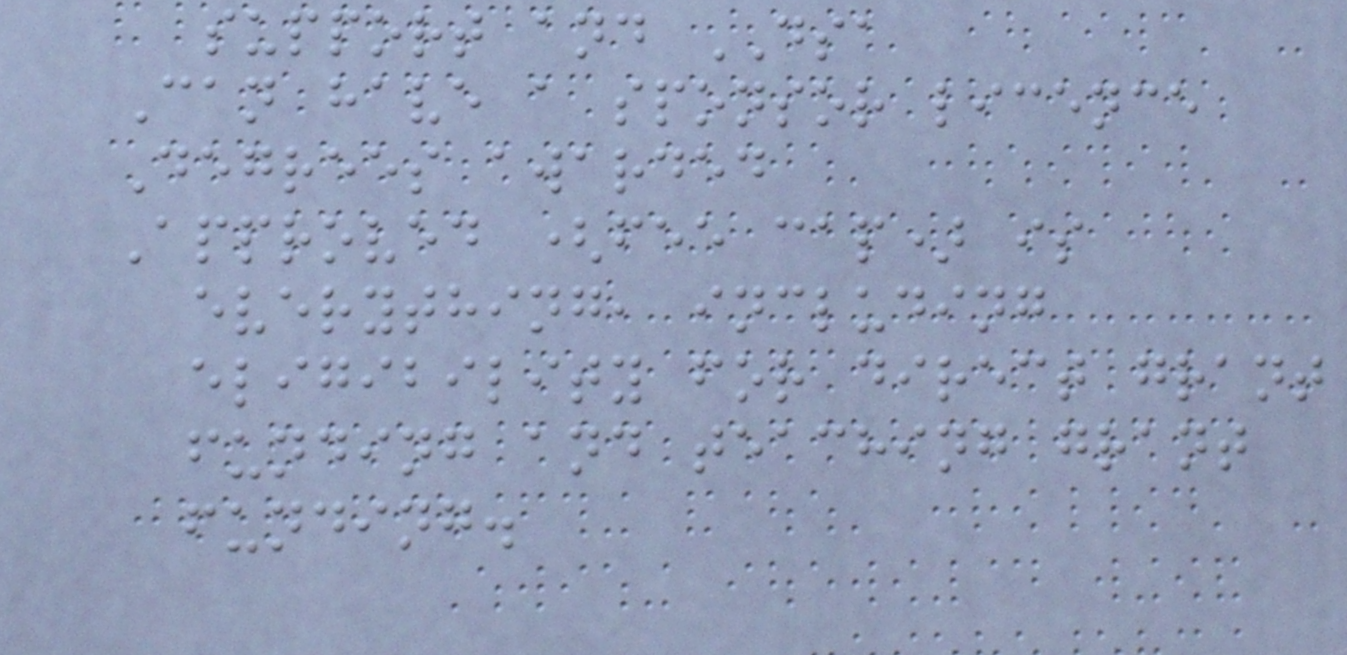support and DSA
Can have a sponsor licence
Degrees awarded
Approved (fee cap) is
everything, including
eligibility for direct grant
funding and teaching grant
funding.
